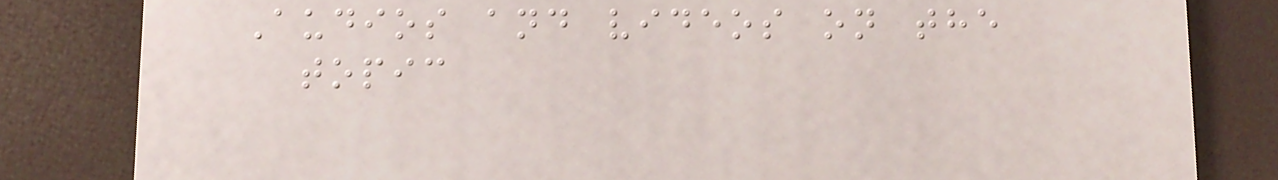Audios and videos on the
topic
